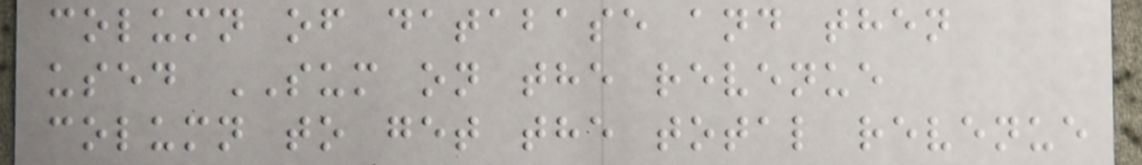column of database and then
used SUM on the revenue
column to get the total revenue
